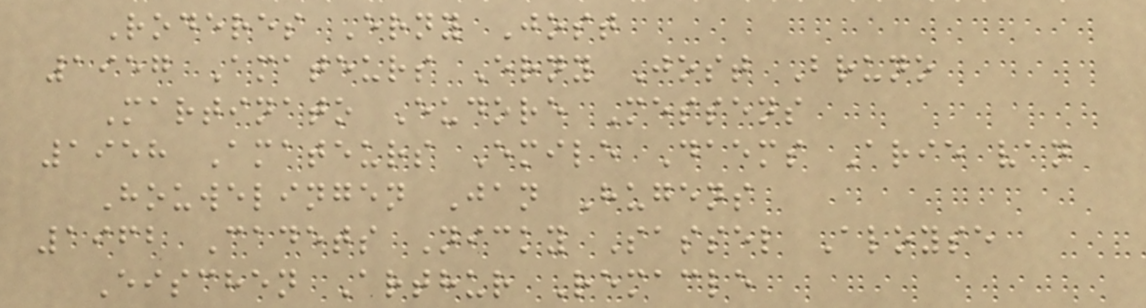Roderes Erny Jost
1957 Amateurs Erny Jost Bruno
Martinato Eudore Messens
1958 Amateurs Emile Daems Arie van
Houwelingen Jan Hugens
1962 Cadets Nicky Sassel Aloyse
Eischen Arthur Remacle
